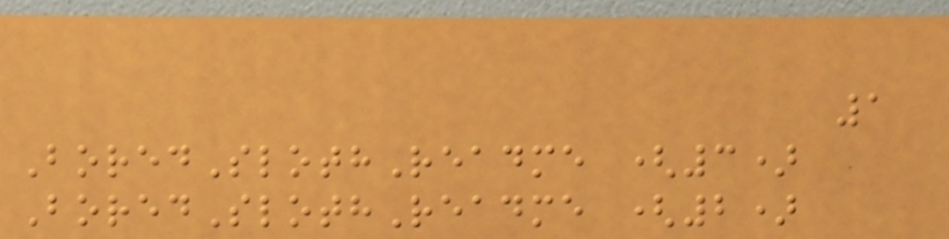1
BoredSlothReadme (3)
BoredSlothReadme (2)
